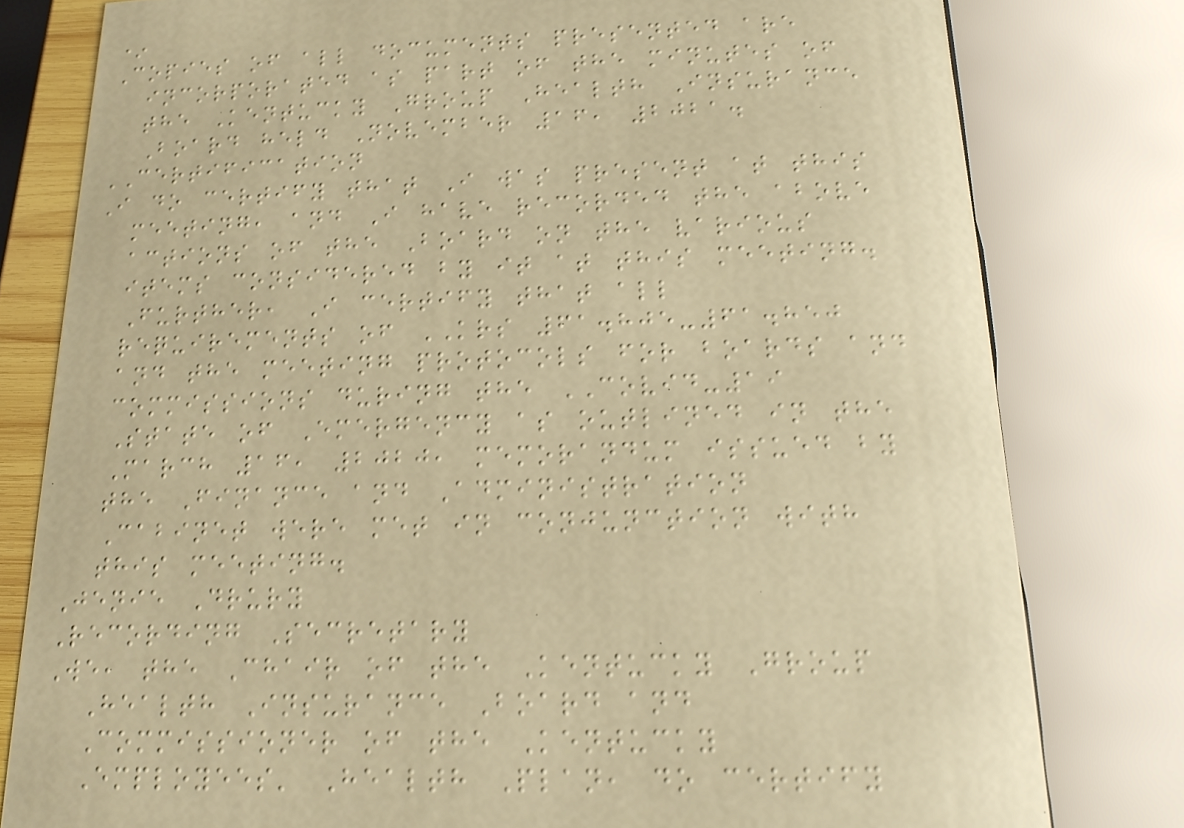*
Copies of all documents presented are
incorporated as part of the minutes of
the Kentucky Group Health Insurance
Board held November 16, 2021.
CERTIFICATION
I do certify that I was present at this
meeting, and I have recorded the above
actions of the Board on the various
items considered by it at this meeting.
Further, I certify that all
requirements of KRS 61.805-61.850
and the meeting protocols for boards and
commissions during the COVID-19
State of Emergency as outlined in the
March 16, 2020, memorandum issued by
the Finance and Administration
Cabinet were met in conjunction with
this meeting.
Jenie Drury
Recording Secretary
We, the Chair of the Kentucky Group
Health Insurance Board and
Commissioner of the Kentucky
Employees' Health Plan, do certify
